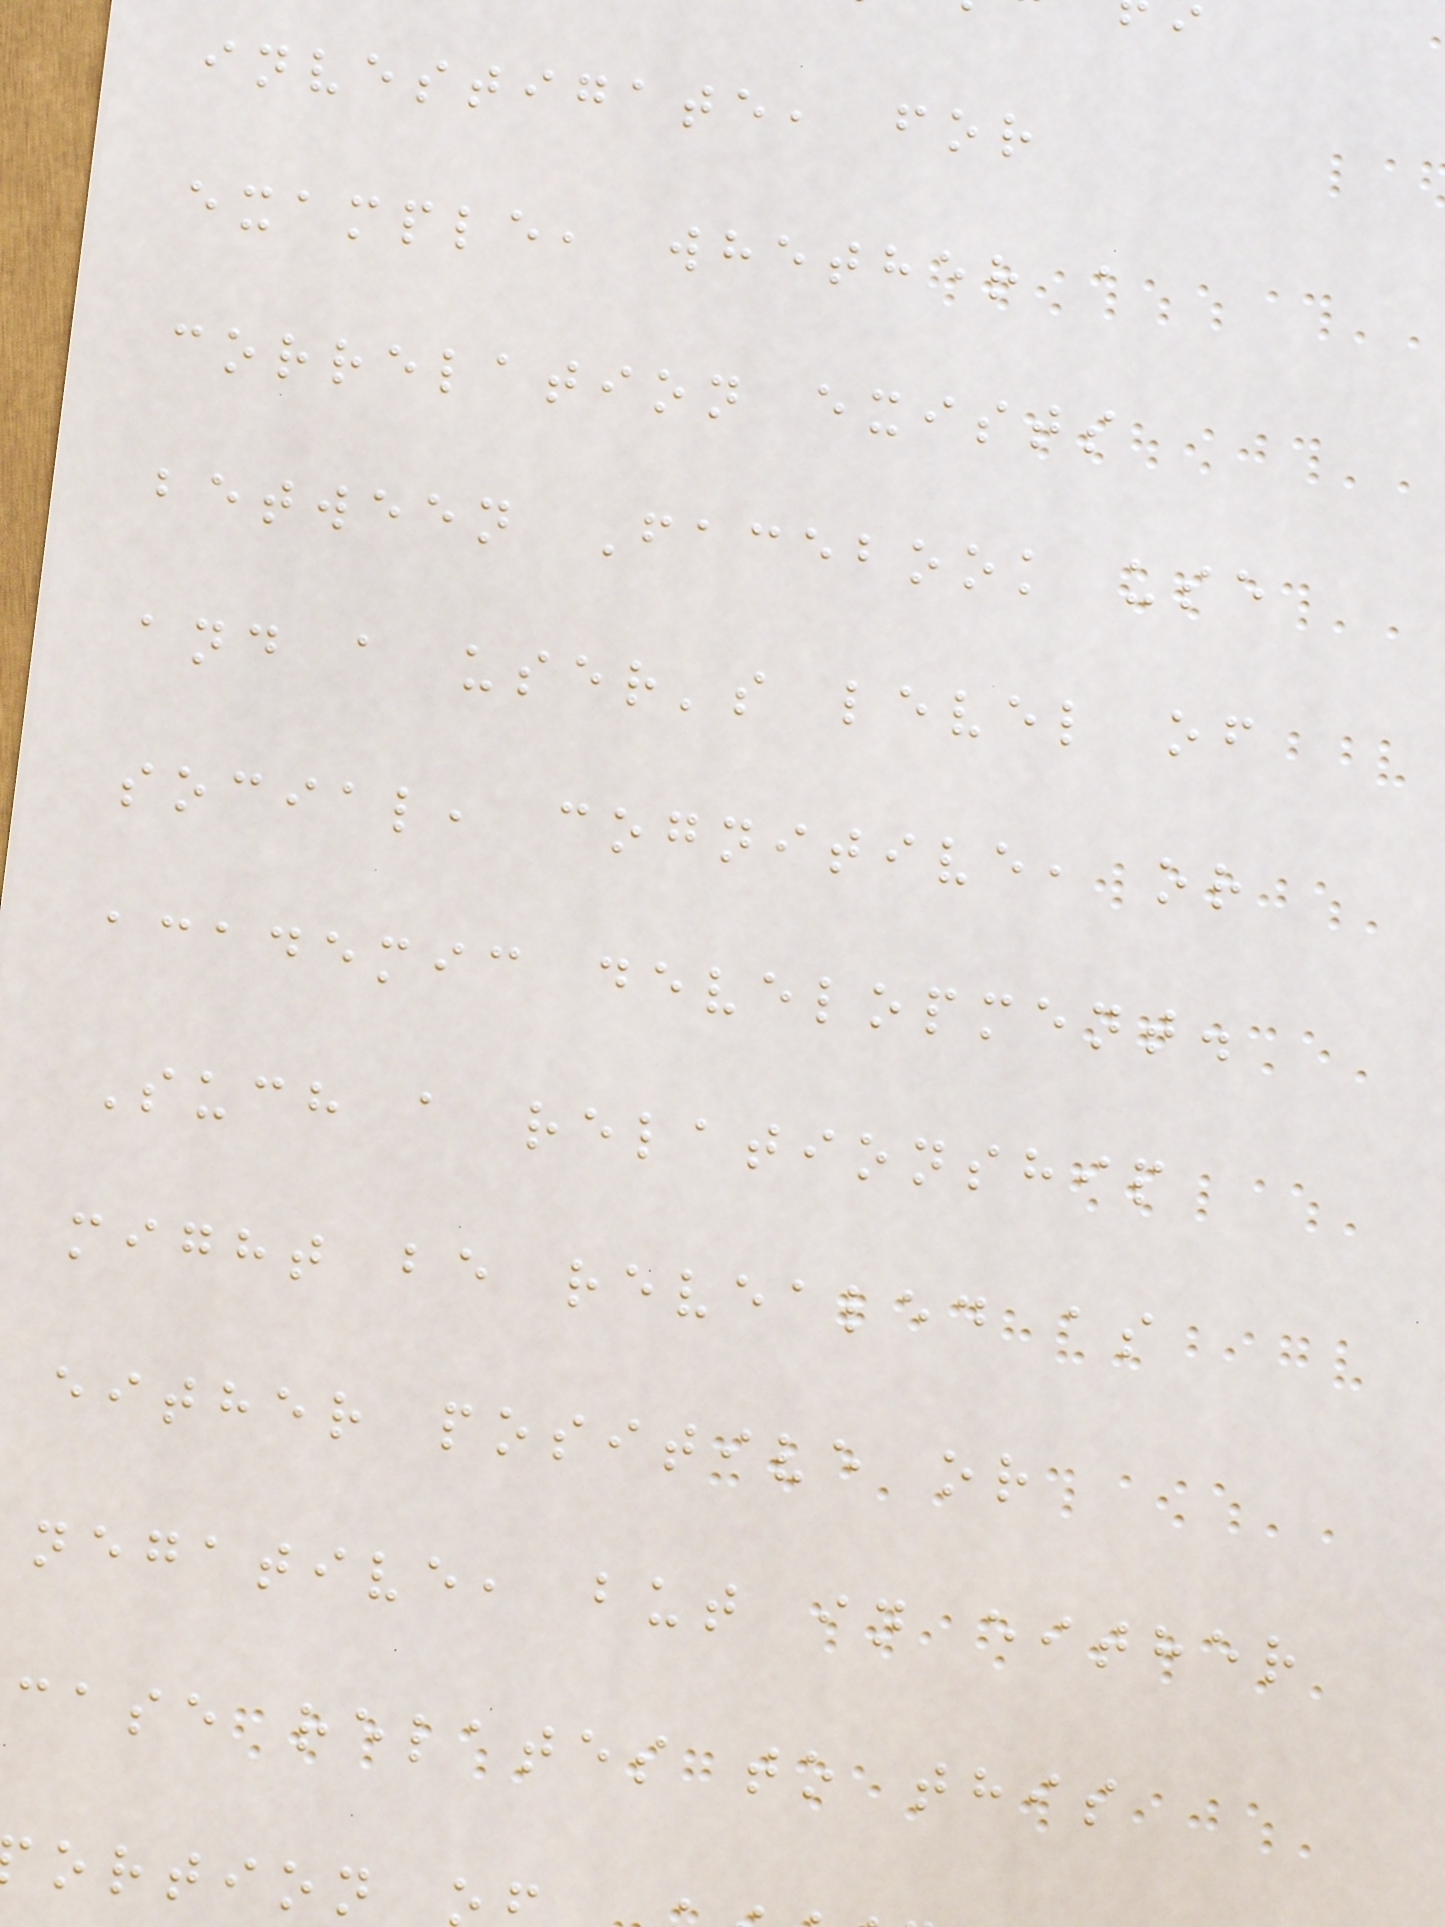investigate, for
example, whether a
correlation exists
between Facebook use
and a user's level of
social, cognitive, or
academic development.
Such a relationship
might be revealed as
either positive or
negative, but in either
case relates to this
ortion
